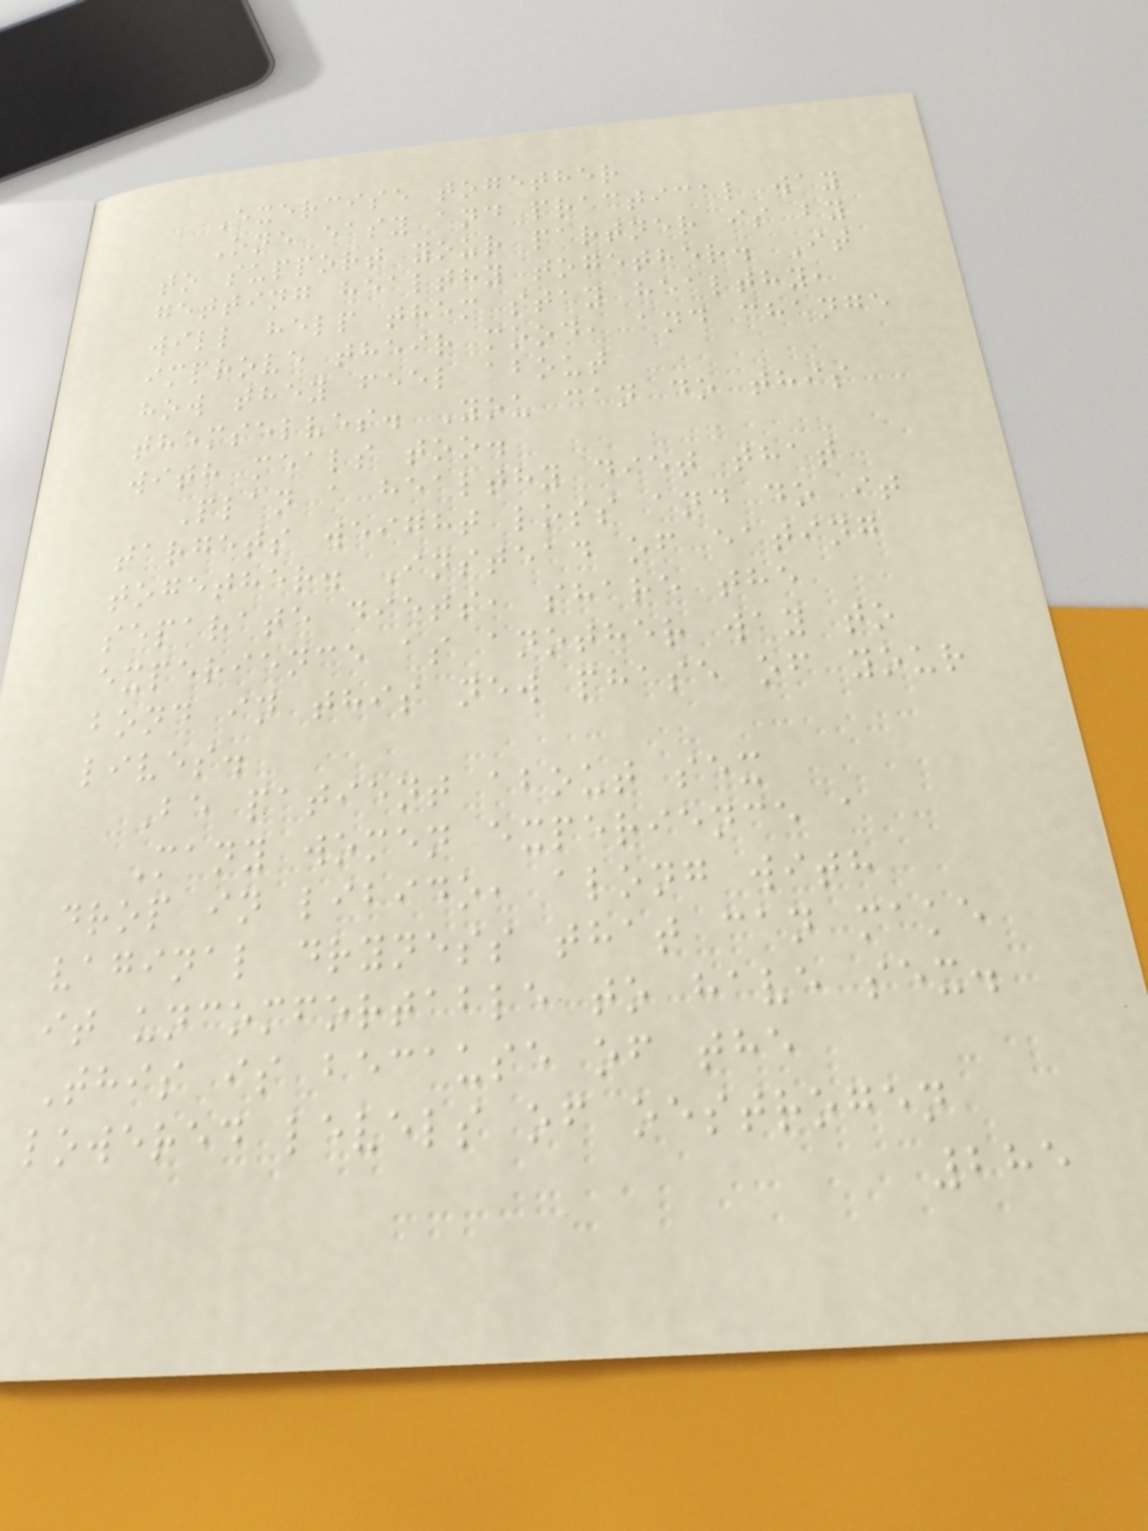Exercise together
One easy and practical way
to support your partner is by
getting healthy together. It
will help them stay healthy,
improve their mood, and change
how they feel about
themselves. You can do this
with meals too.
Plan a healthy diet that
targets weight loss and do it
together. Instead of eating
separate diets, share the
experience as another way to
bond in this new phase of your
lives.
Be patient about sex
Many women experience a
drop in libido, along with
vaginal dryness that can make
it uncomfortable to have sex.
This is because of the
lowered levels of oestrogen
285
